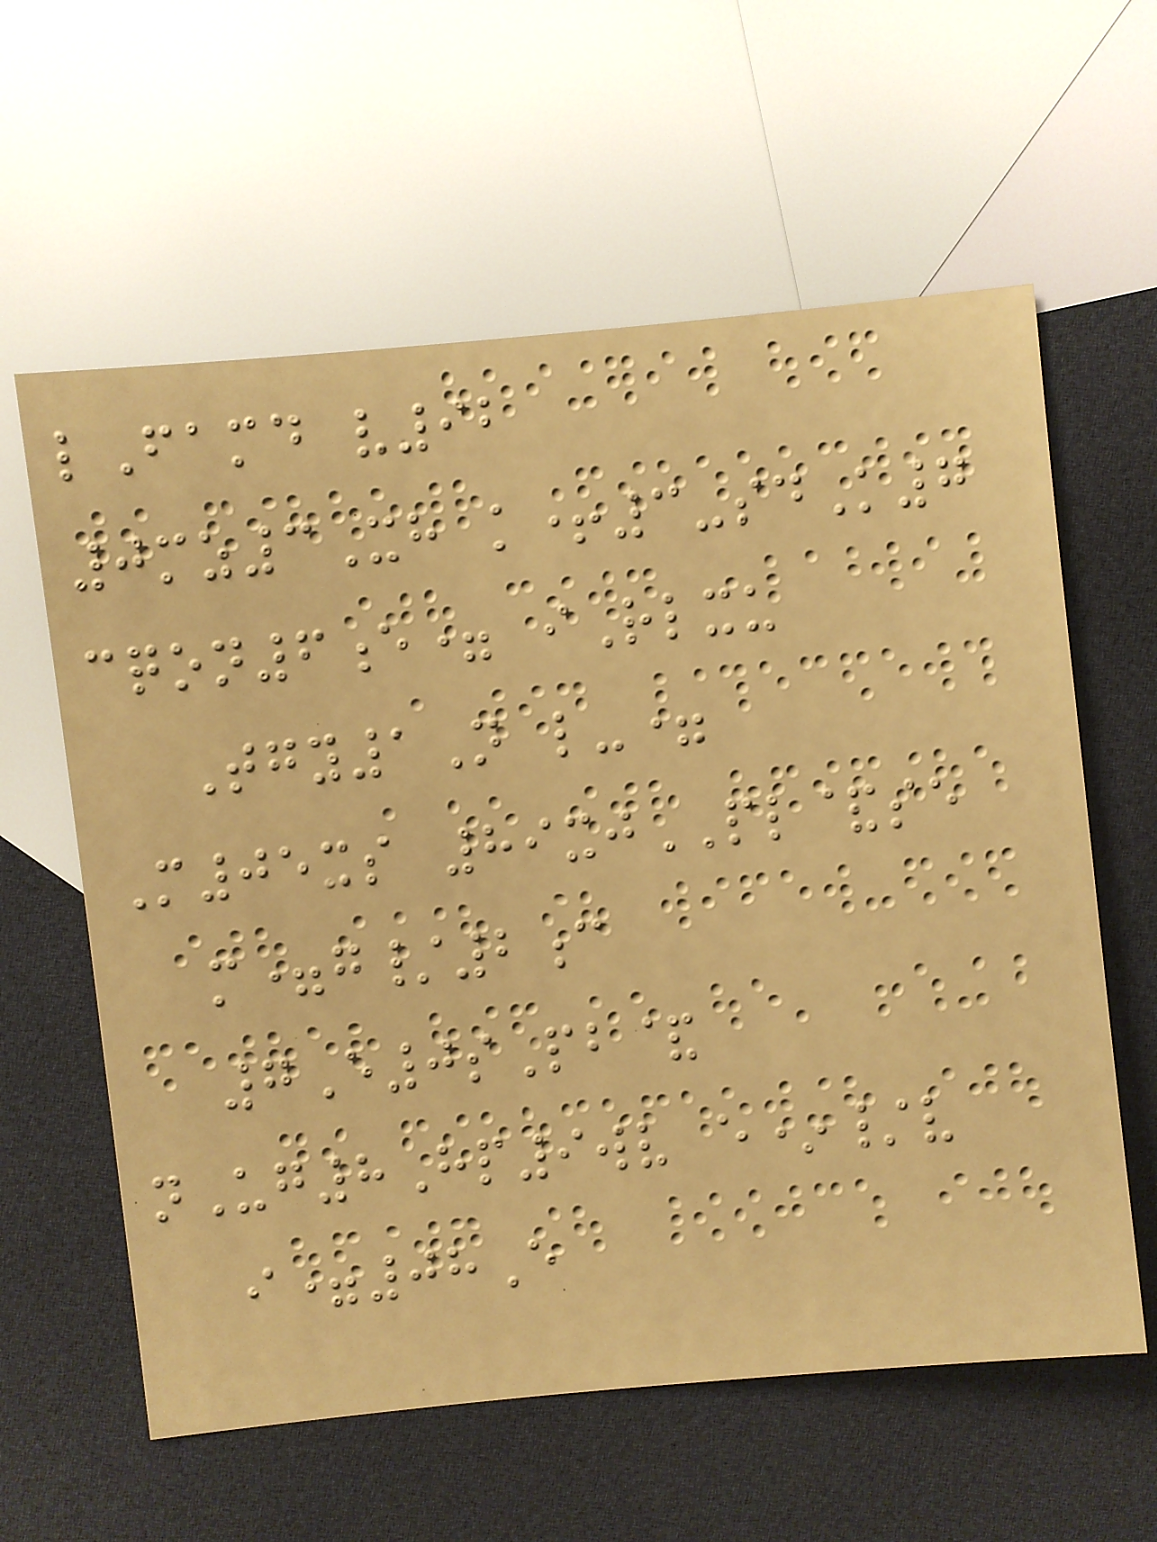lFamd v92
0mz3Xh k+3-sdK7
cqon6e= iRlxu
Tgy1N l-=
M05xs 89xjPL&se
m=g/2c
7E0sPb&
nUg8Hp9wv e*/v
i=08E
